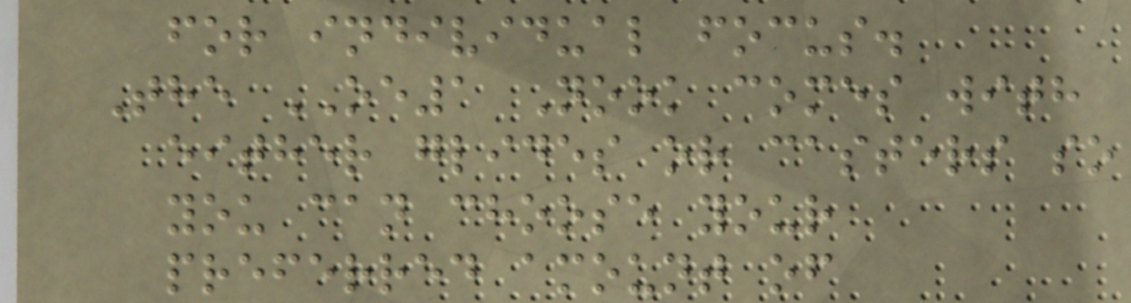for individual focus.
The OE1 Nook comes with
either glides or casters so
you can choose your
preferred amount of
